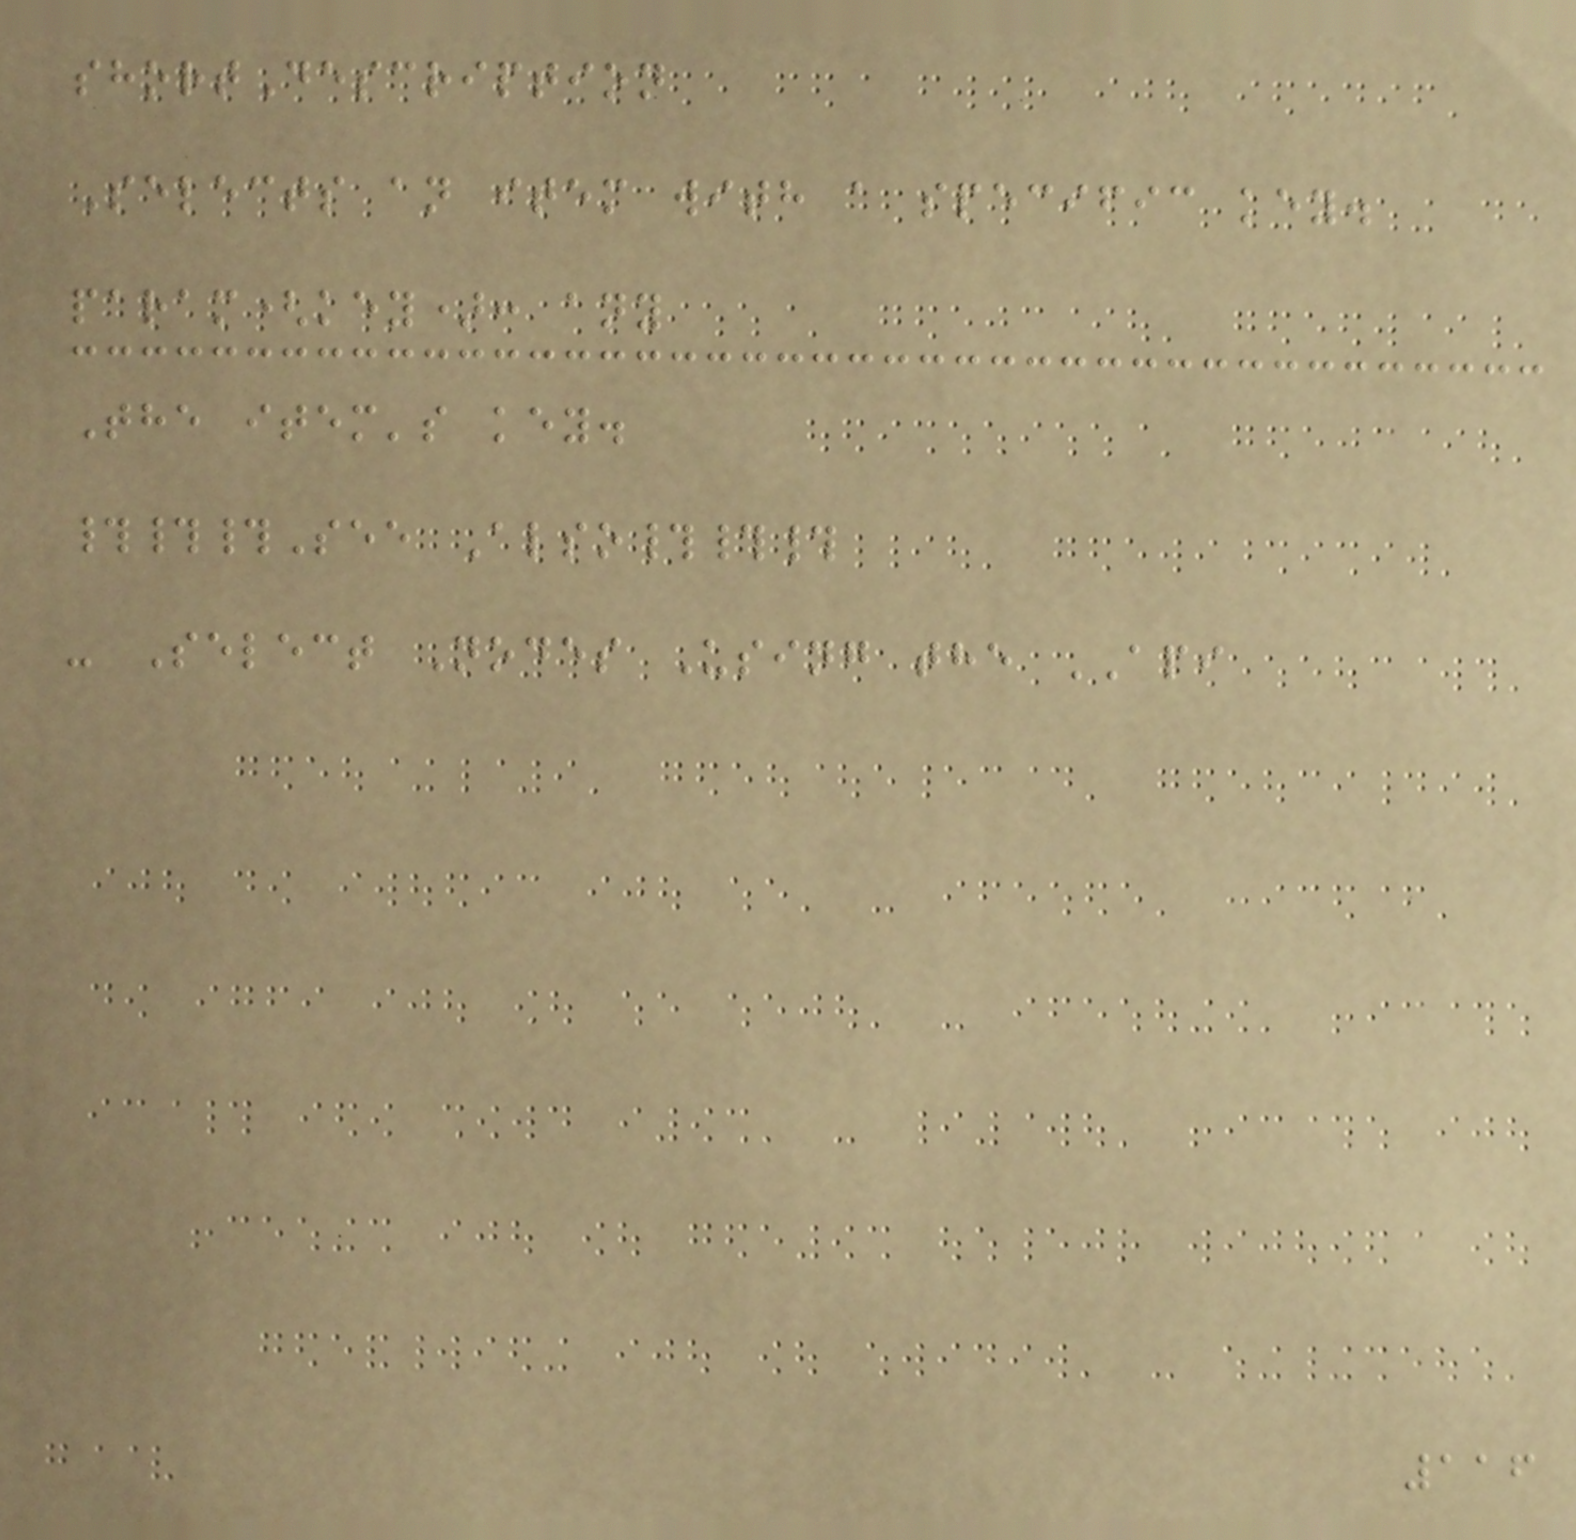shortDescription
Selects an item with a specific key.
param(key): any
The item's key.
###See Also###
- Select Nodes Using the API
116
